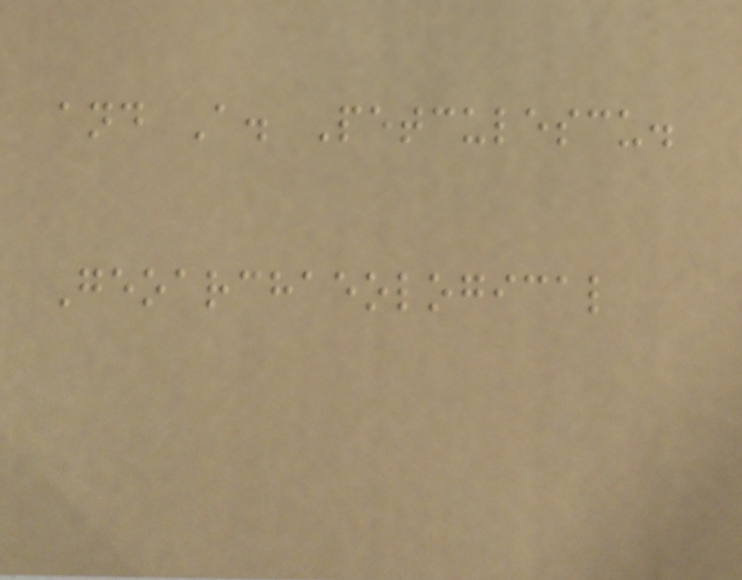and A. Petculescu.
Geoarchaeological
